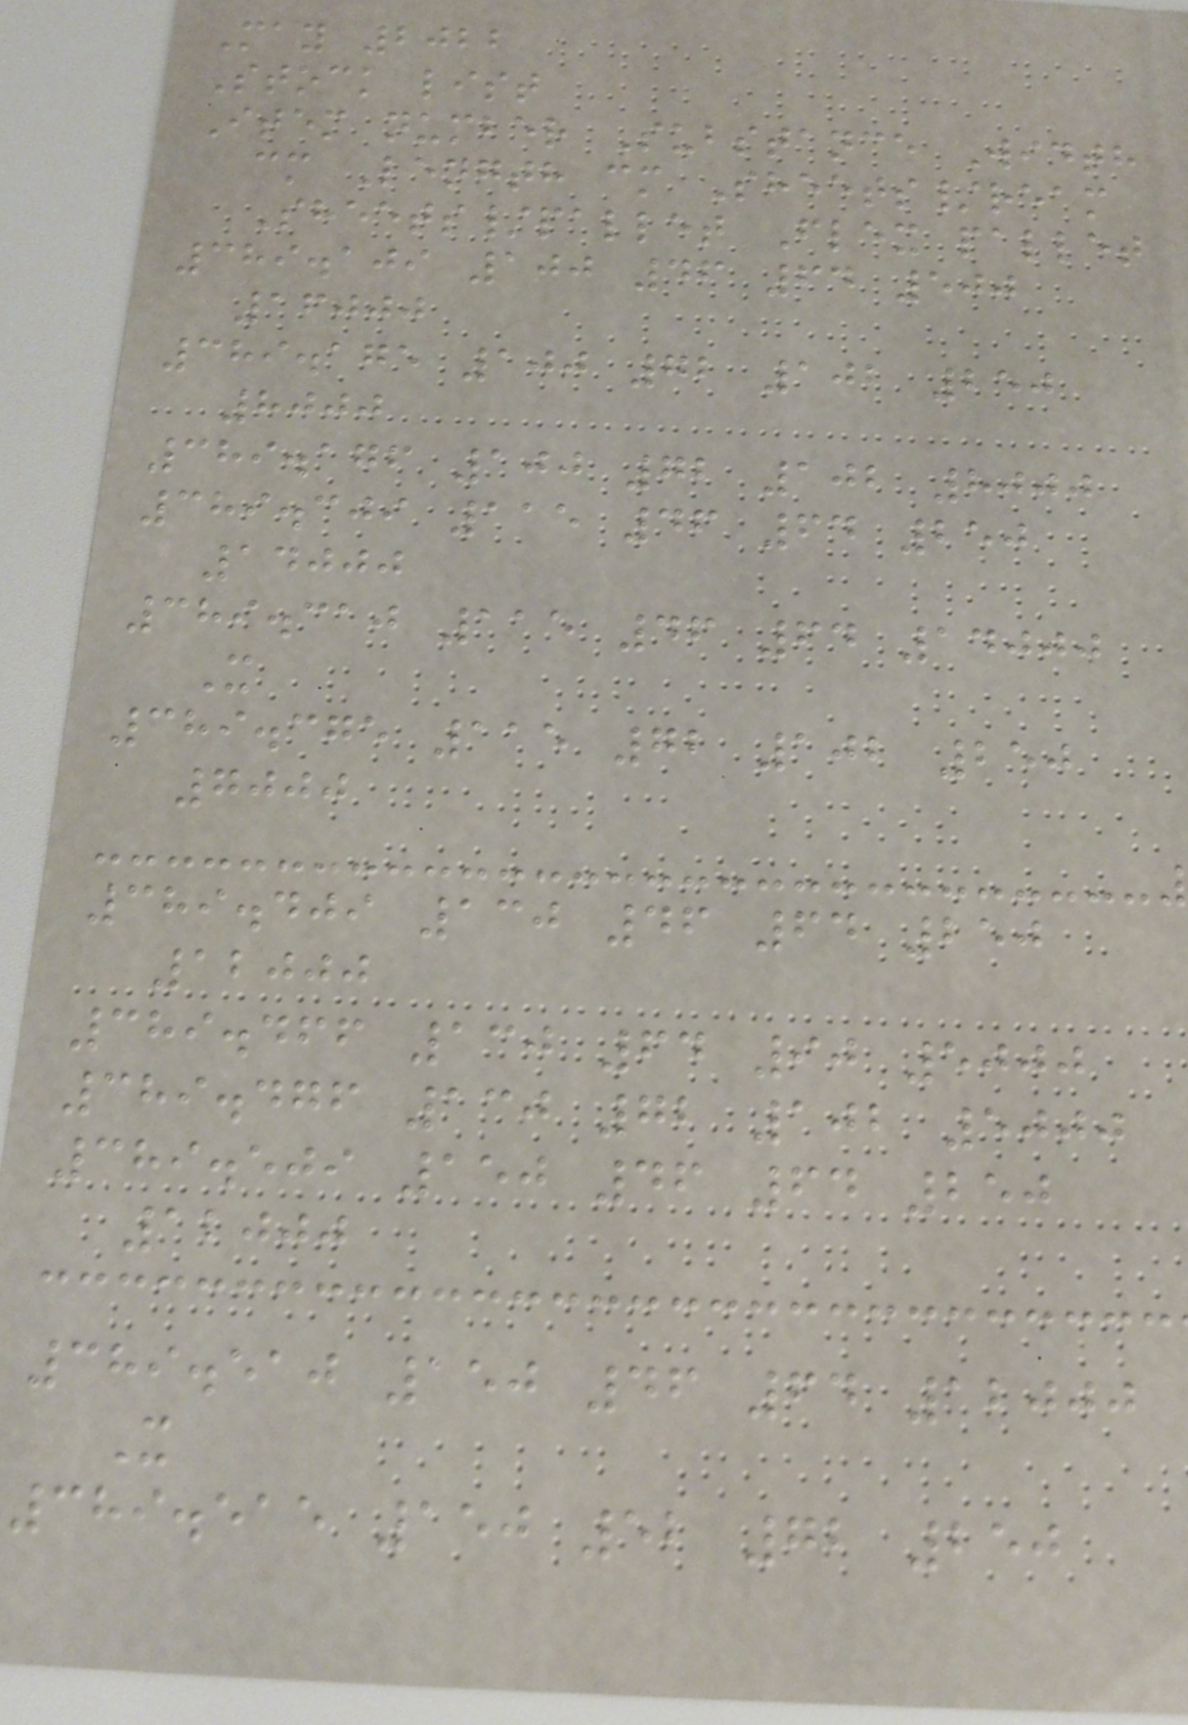May 2022
Stock list
Item number Substance Width
cm Length cm Sheets/ream
Sheets/pallet Flex pallet
389.109 100 46 64 500
16000
389.175 100 72 102 250
8000
389.176 100 72 102 8000
389.309 115 46 64 250
14000
389.310 115 46 64 14000
X
389.375 115 72 102 250
7000
389.409 130 46 64 250
12000
389.466 130 64 90 5000
389.476 130 72 102 5000
389.509 150 46 64 250
12000
389.510 150 46 64 12000
X
389.515 150 52 72 250
